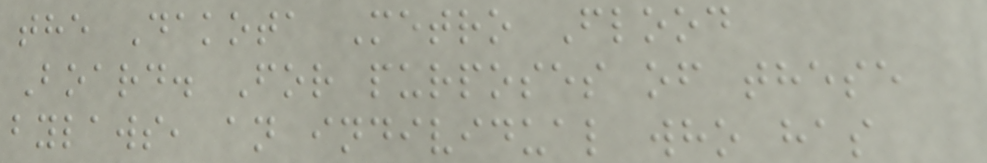the Dakota Metro Flood
Board. For purposes of these
bylaws, an individual who has
